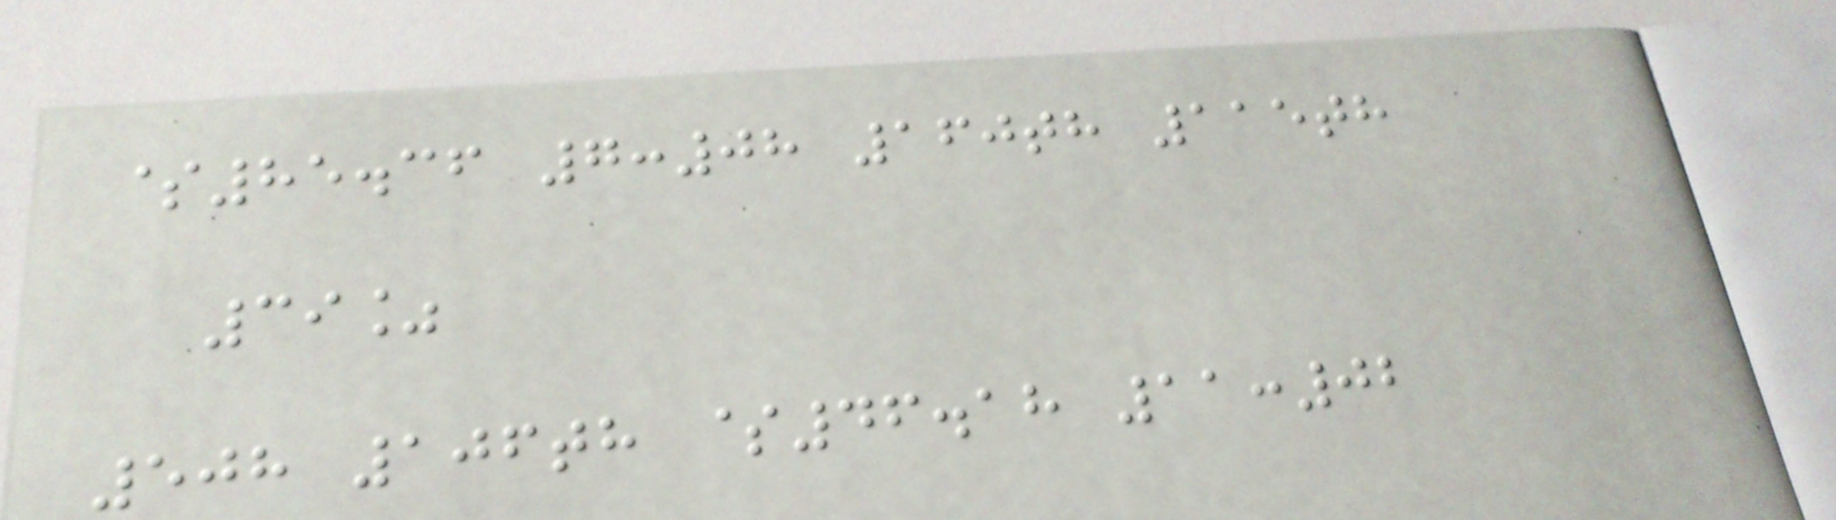$85.36 7:08 160th 115th
39%
508 106th $46.18 11:02
